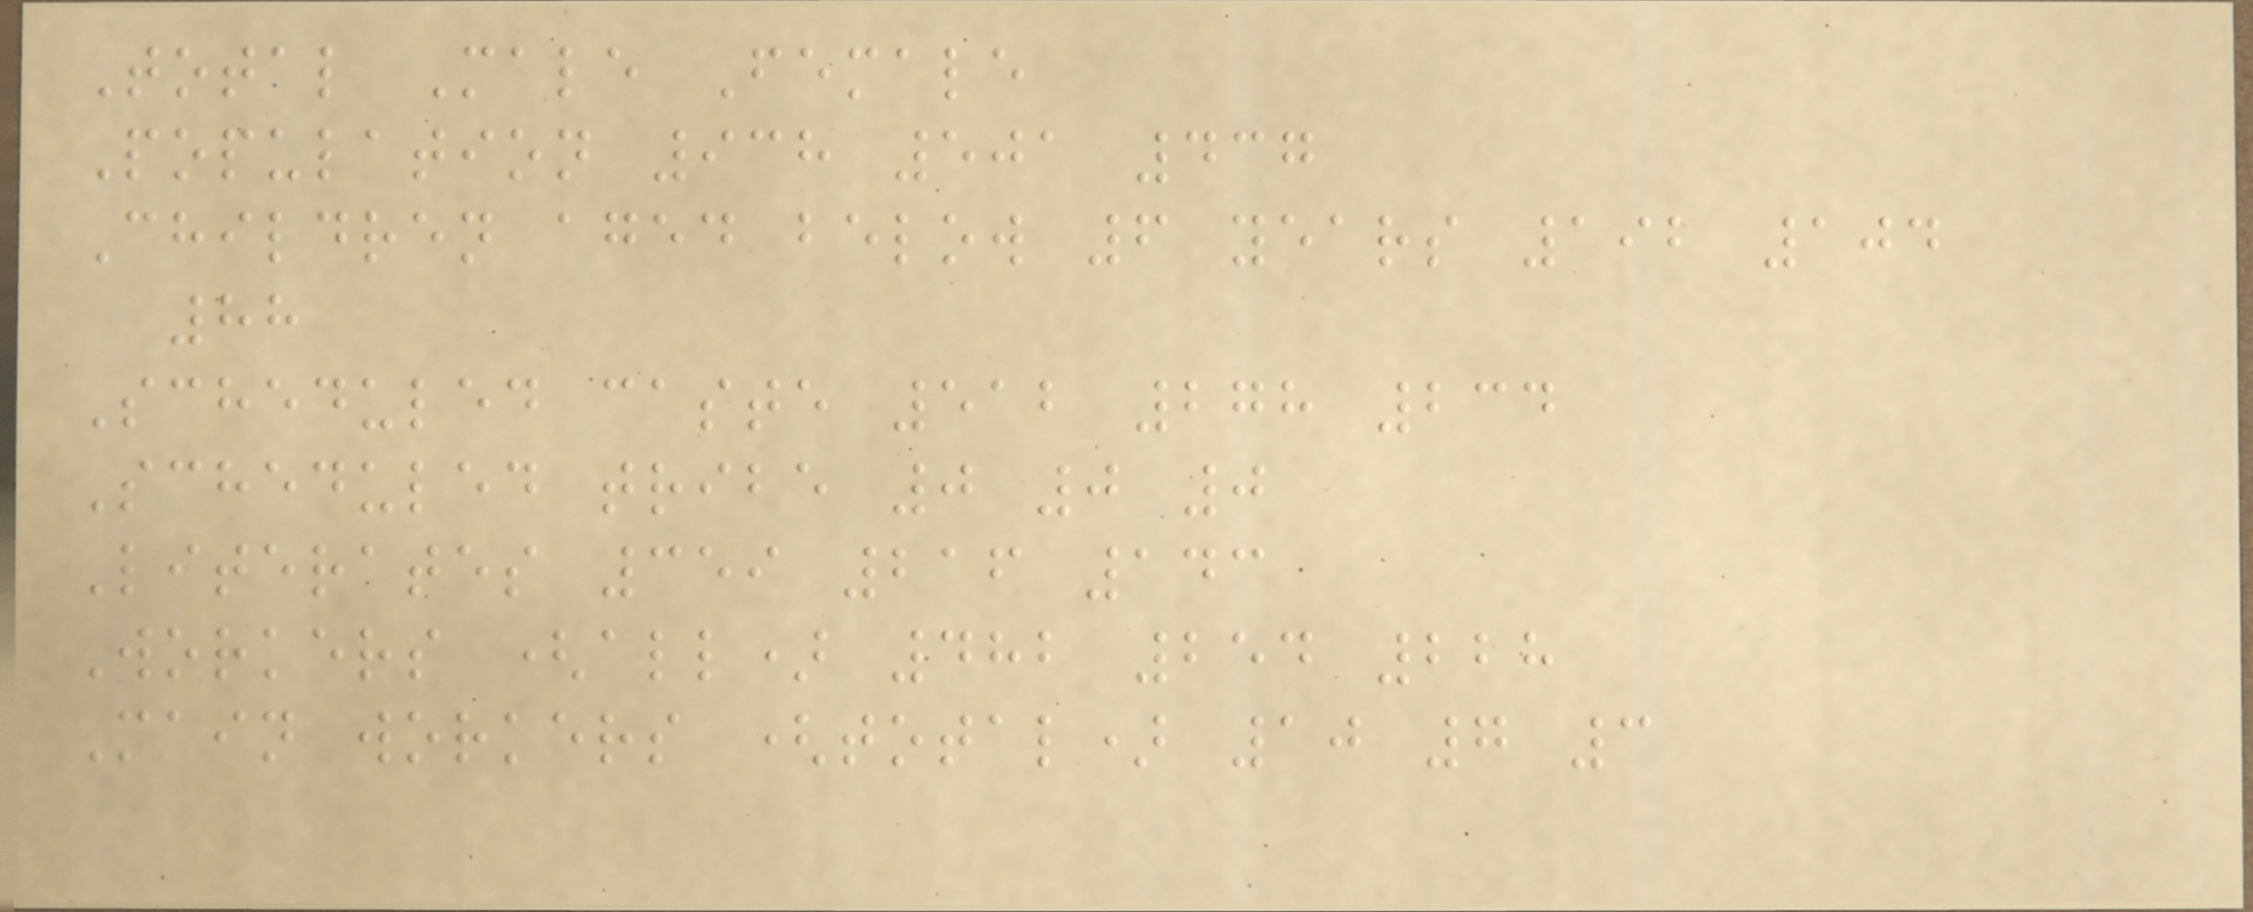Total Male Female
Population 938 501 437
Children aged below 6 years 192 104
88
Scheduled caste 512 278 234
Scheduled tribe 0 0 0
Literates 359 216 143
Workers (all) 482 254 228
Main workers (total) 10 7 3
